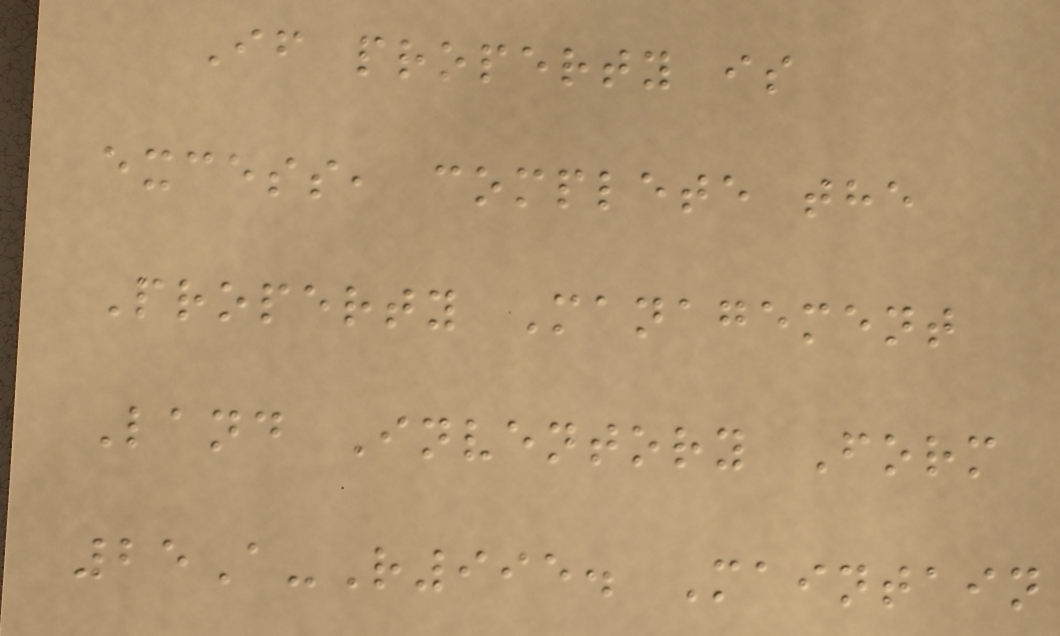If property is
excess, complete the
Property Management
Land Inventory Form
25A-R995. Maintain
